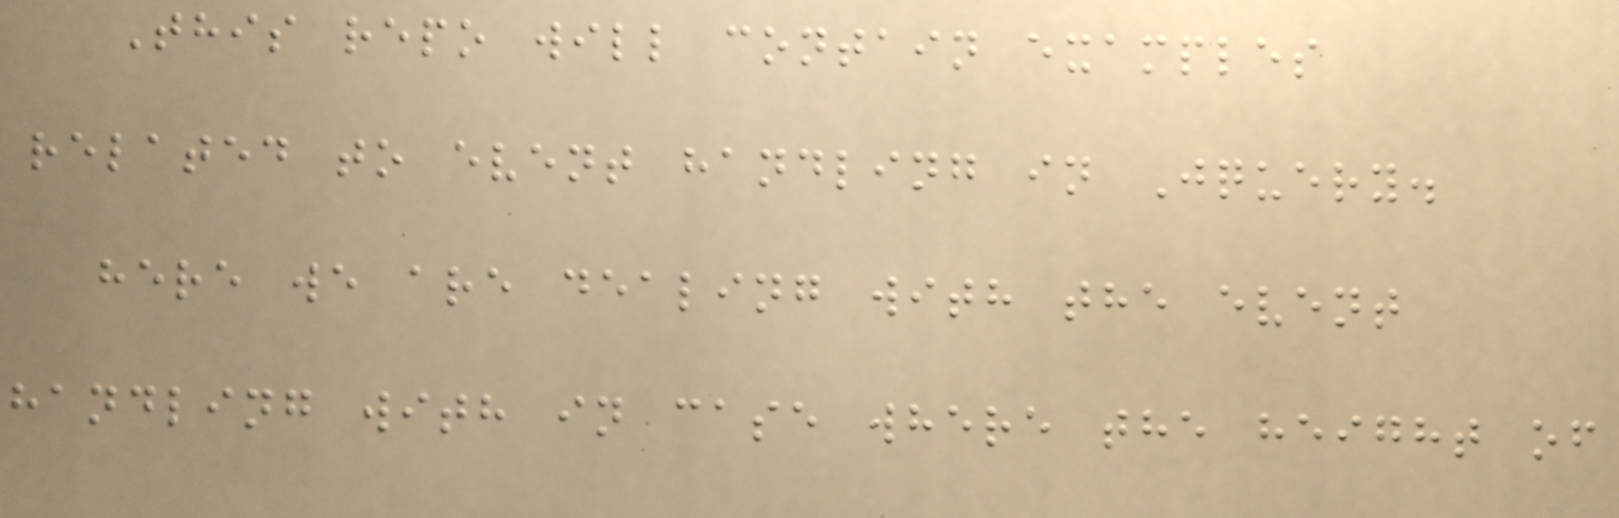This repo will contain examples
related to event handling in Jquery.
here we are dealing with the event
handling with in case where the height of
